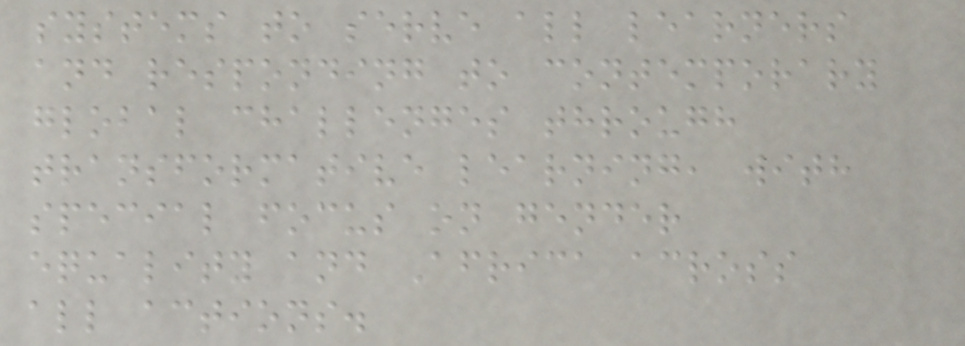systems to serve all learners
and responding to contemporary
global challenges through
transformative learning, with
special focus on gender
equality and Africa across
all actions.
